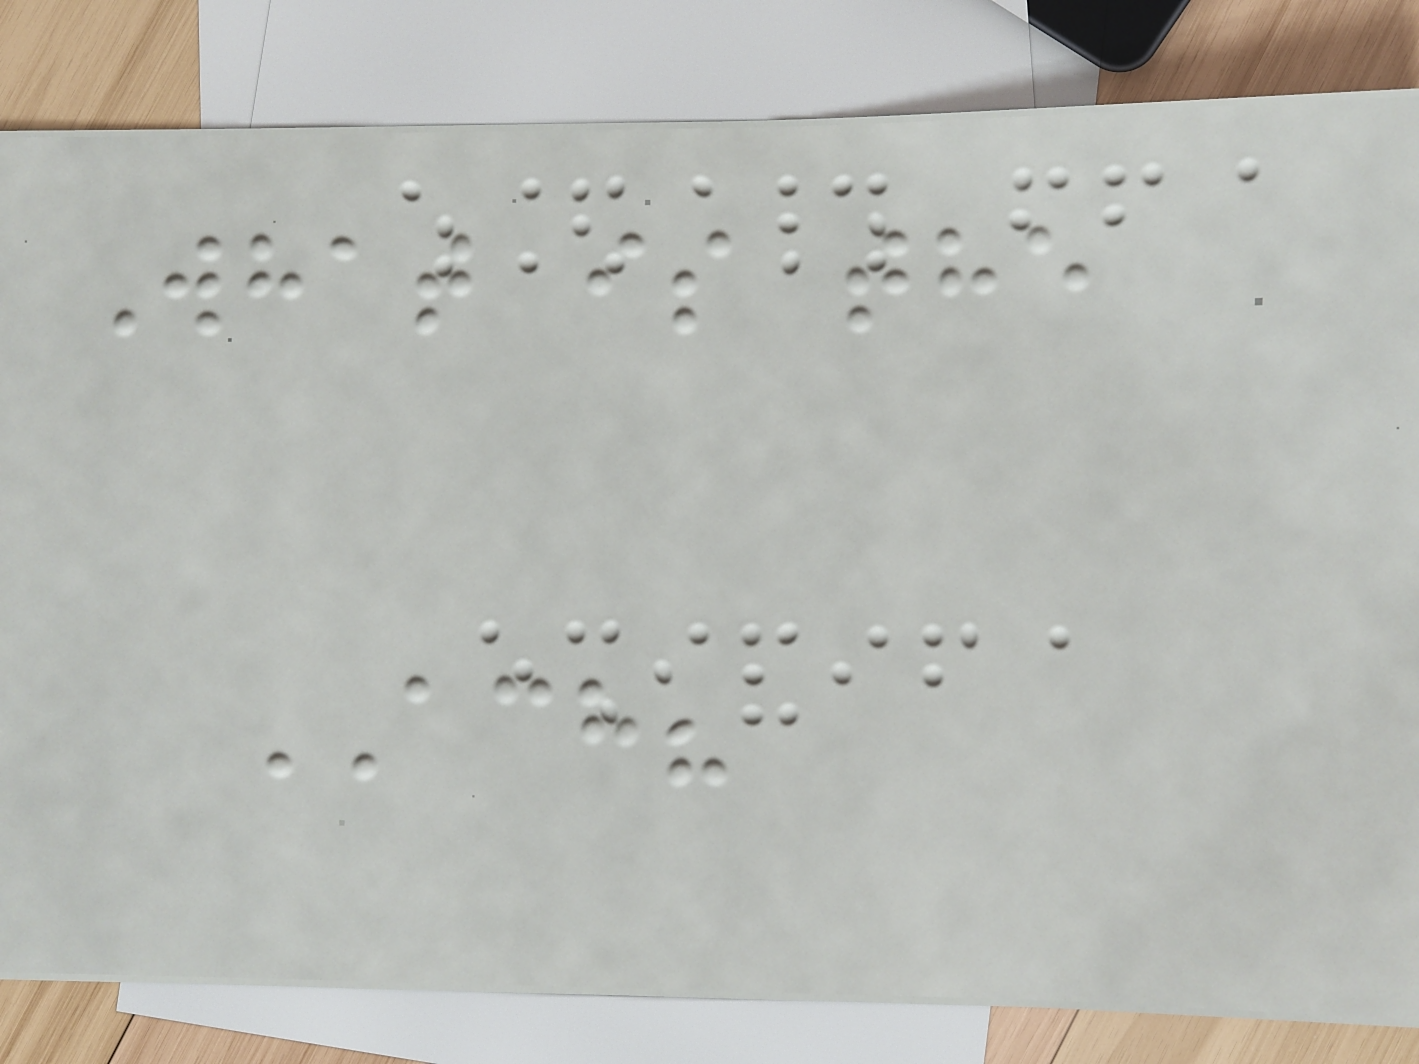What is the
ACH?
